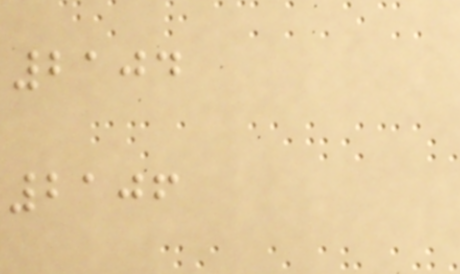2104
2106
